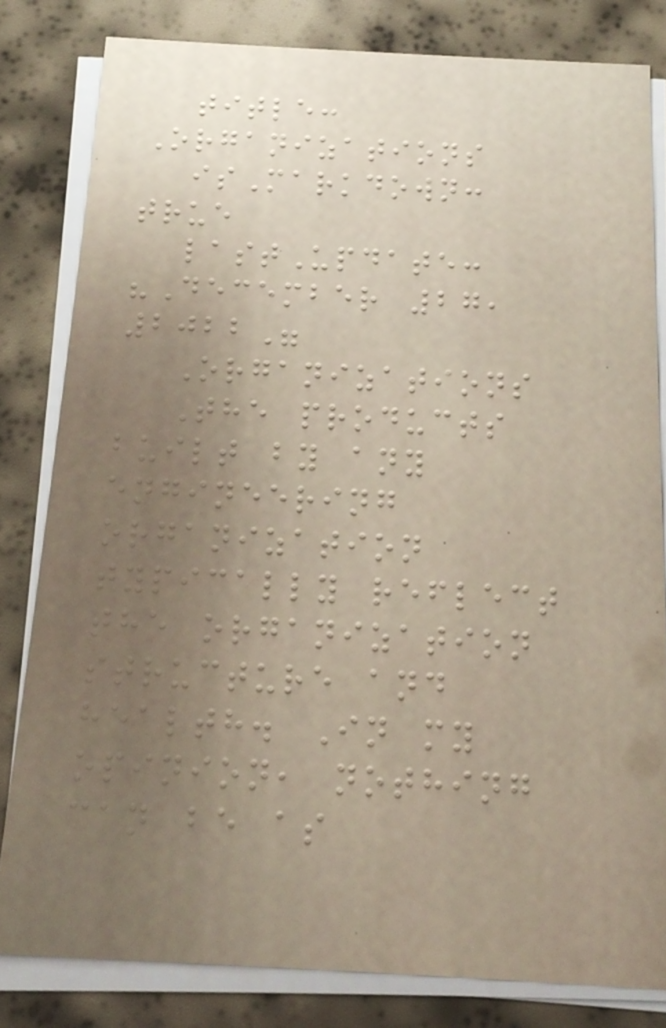title:
Organizations
isMarkdown:
true
lastUpdate:
"December 27,
2022"
Organizations
The products
built by any
engineering
organization
typically reflect
the organization
structure and
health. In my
opinion, nothing
can be as
